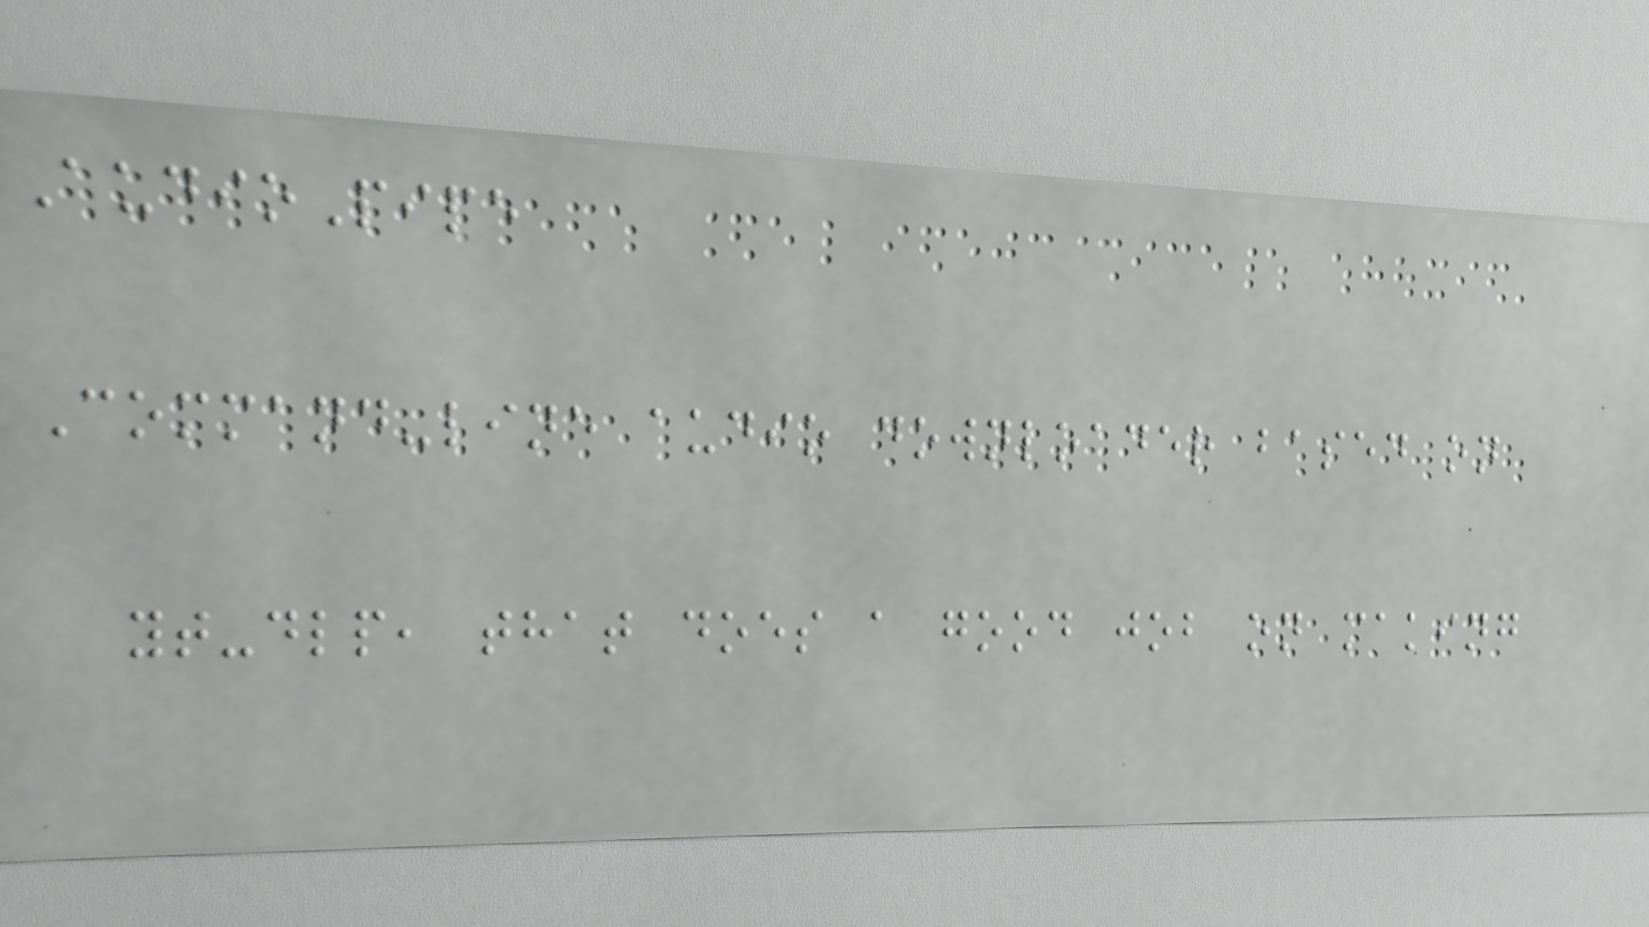AudioPipe
Command-line audio downloader based on
yt-dlp, that does a good job on making
